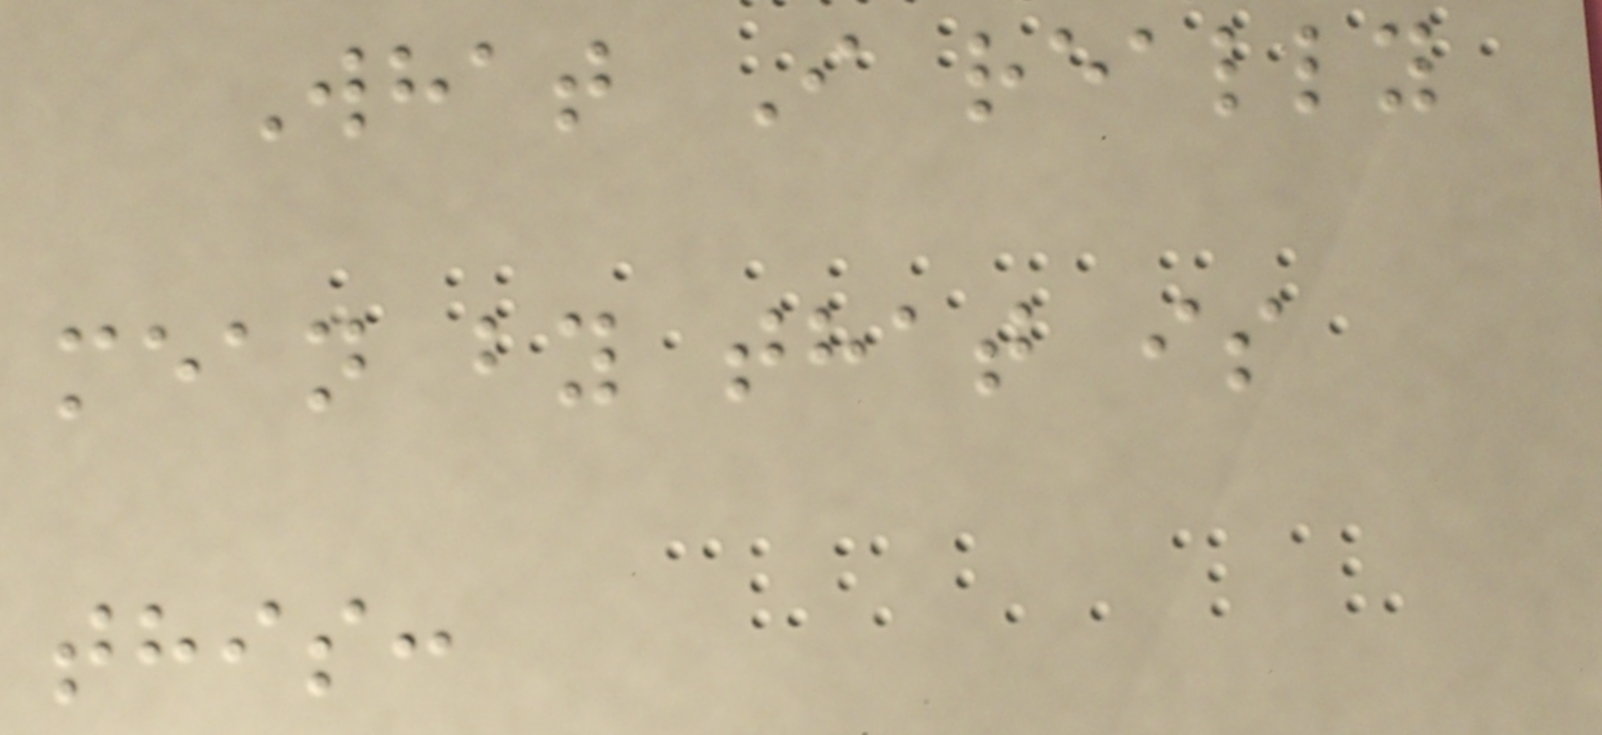What I really
mean by that is
this:
